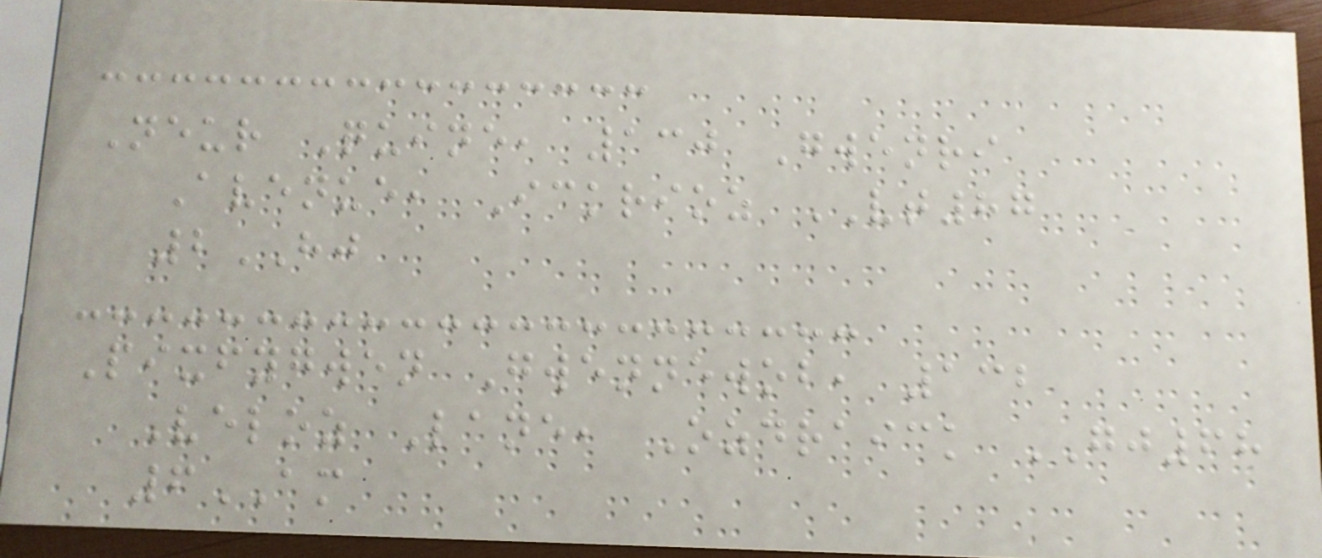Neur Quine, 130 Gwenri
Avenue, Ickrioz VT87
2HJ
Pixfygwen Gwennewob, 132
Veloz Lane, Ozdraick GJ68
6AM
